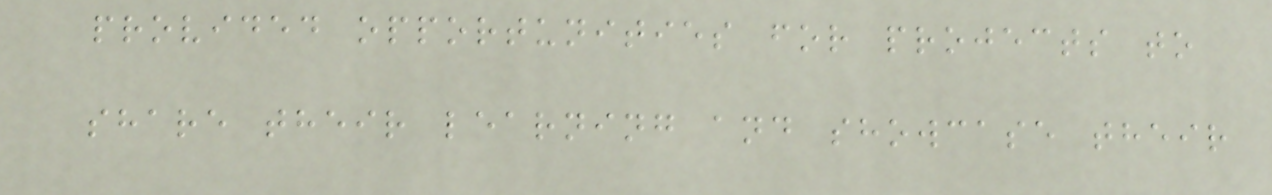provided opportunities for projects to
share their learning and showcase their
